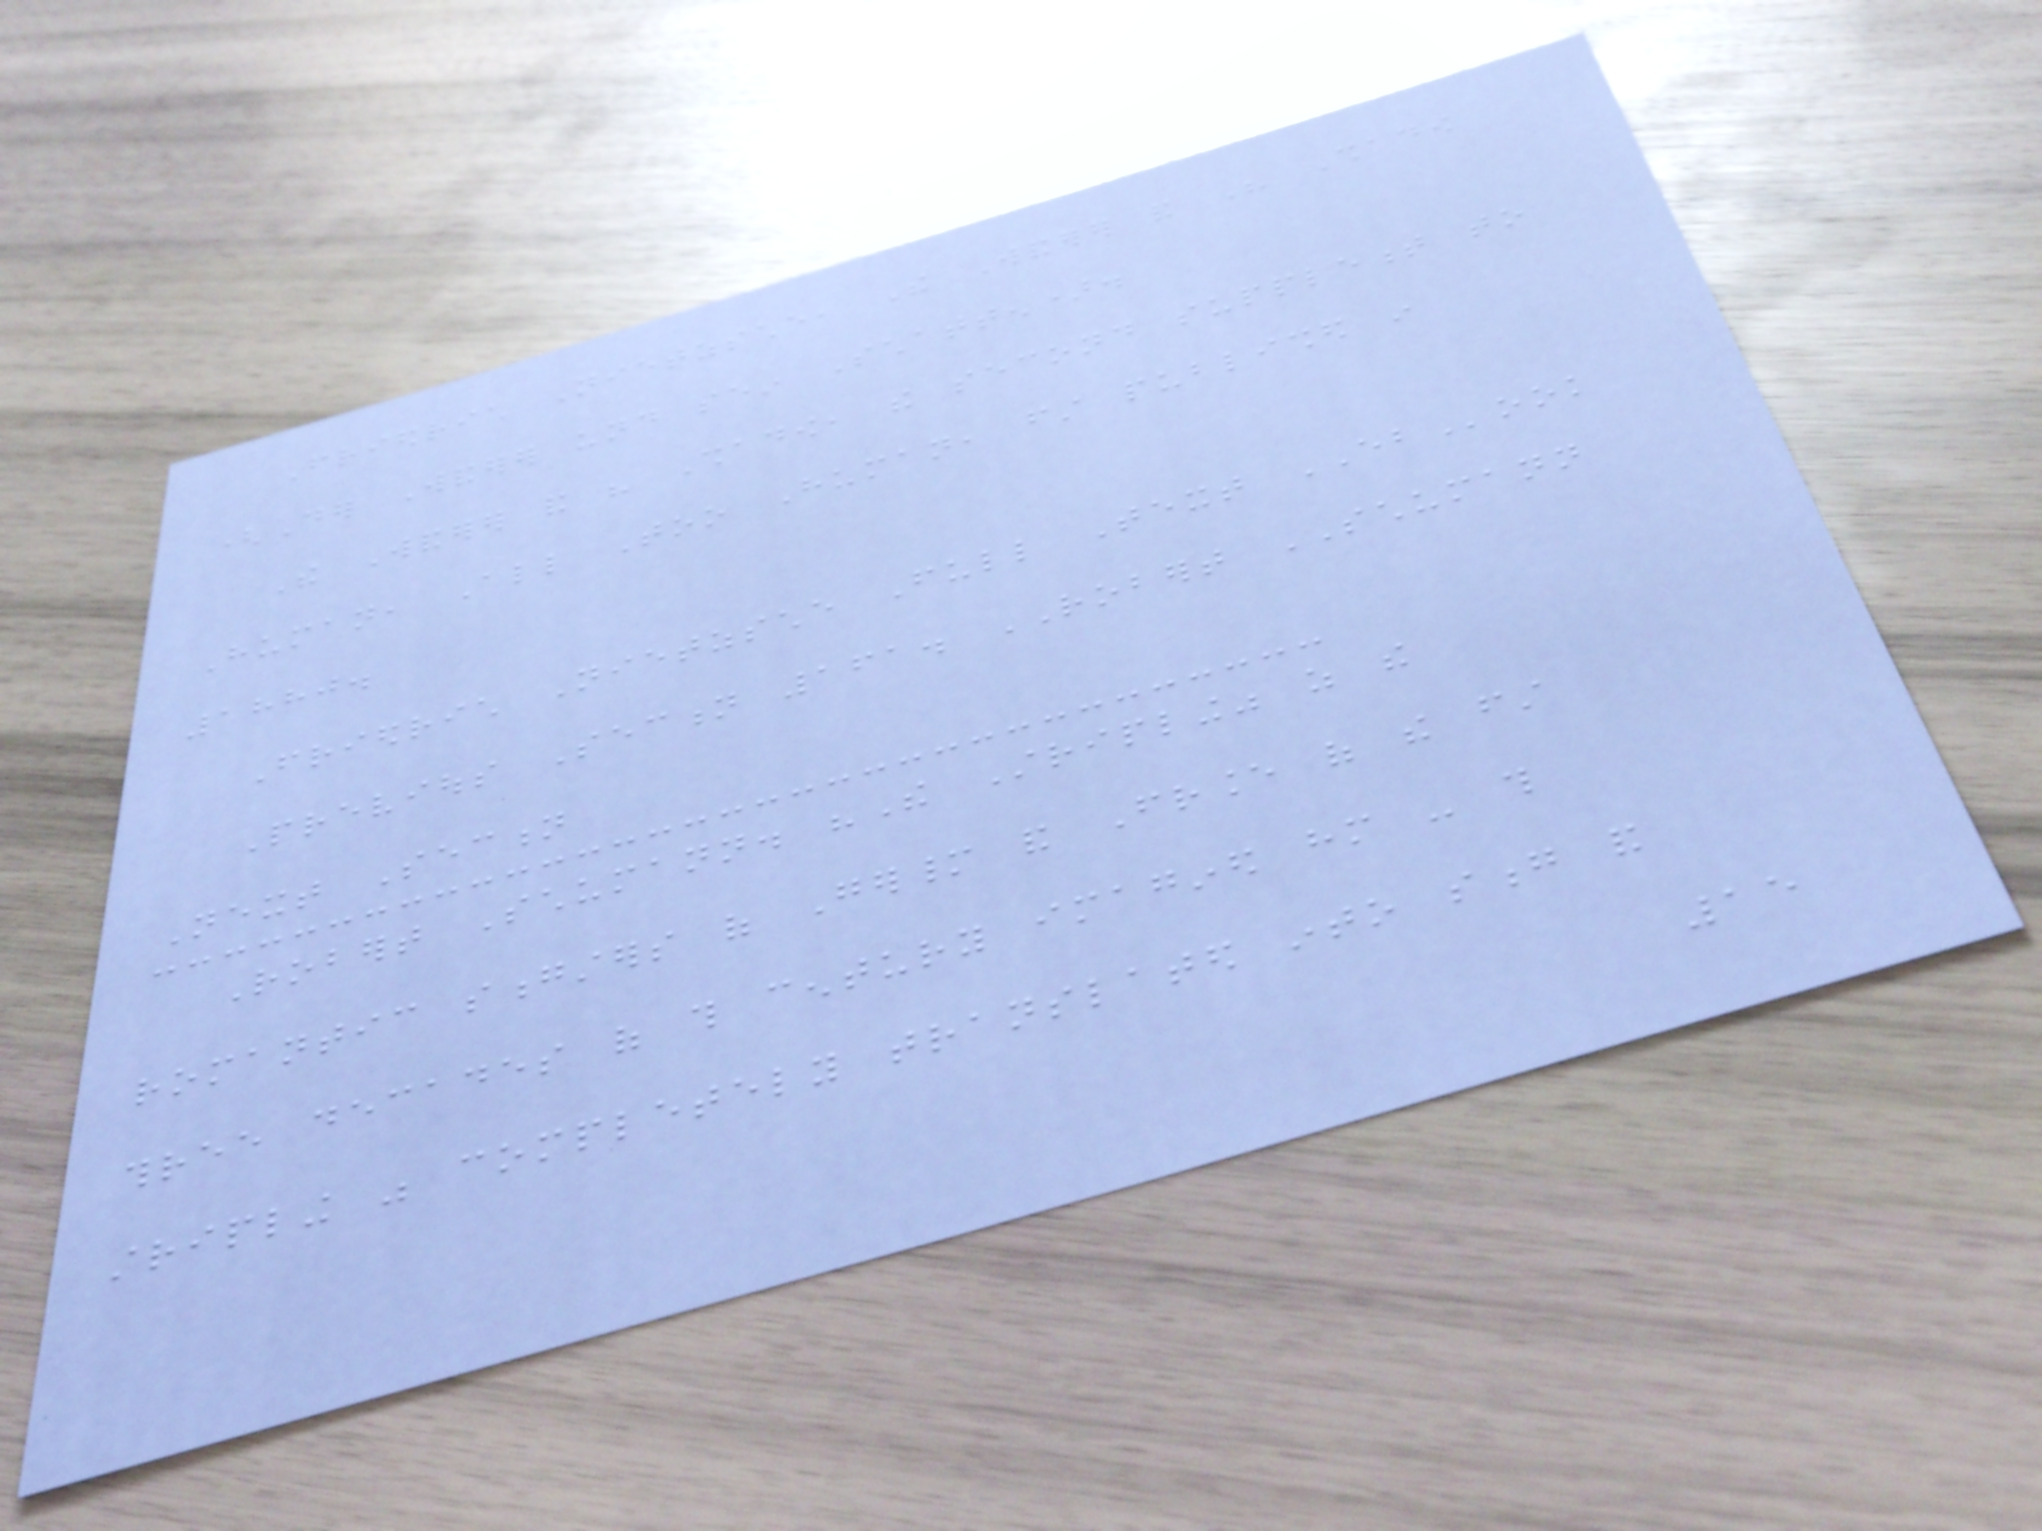Friedrich Nietzsche, The Wanderer and His Shadow
(Der Wanderer und sein Schatten).
The Wanderer and his Shadow, the second supplement to
Human, All Too Human, first published in
1880.
Friedrich Nietzsche Full Text EBook
Previous Section 161. ROBERT SCHUMANN
Next Section
Robert Schumann. "The Stripling" as the
romantic songsters of Germany and France of the first
three decades of this century imagined him - this
stripling was completely translated into song and
15
